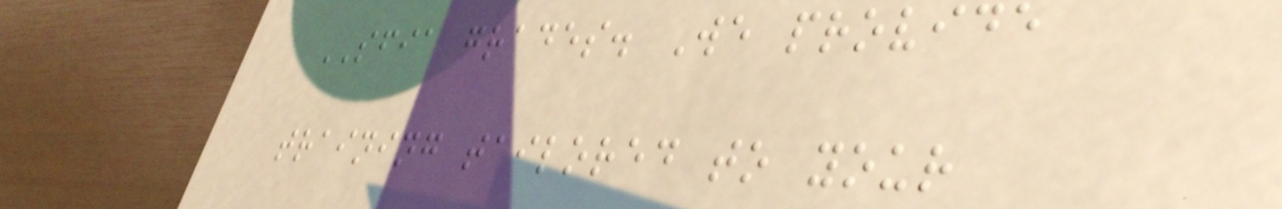SFIA grades. We provide
training tailored to your
